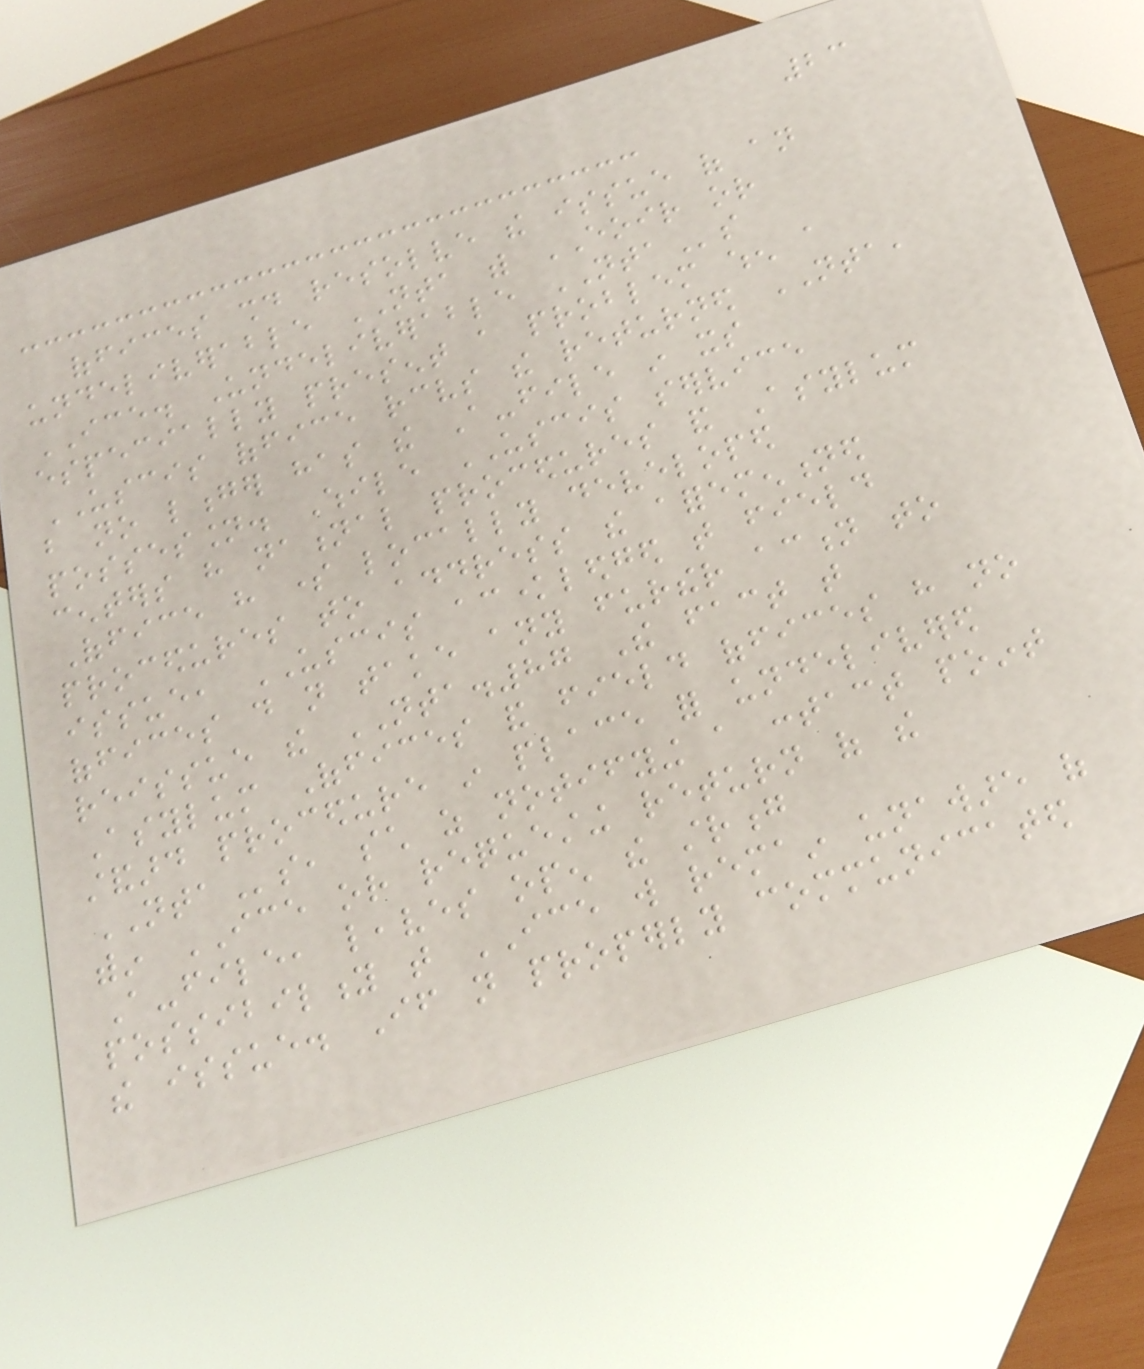23
offices should resolve the issue of an
undeliverable NTA with EOIR or
ICE. Undeliverable NTAs
especially present a problem when a
USCIS office receives the returned NTA,
but no longer has the A-file in its
possession. While USCIS service
centers have national procedures and Asylum
Office have some locally developed
procedures to address the aforementioned
issue, USCIS acknowledged that field
offices do not take any further action to
reissue the NTA.87 The fact that
Asylum Offices and field offices have no
standard procedure in place for undelivered
NTAs, such as notifying a contact point
within ICE or requesting return of the
A-file, leaves open the strong
possibility that ICE will remain unaware of
the issue. If not properly communicated
